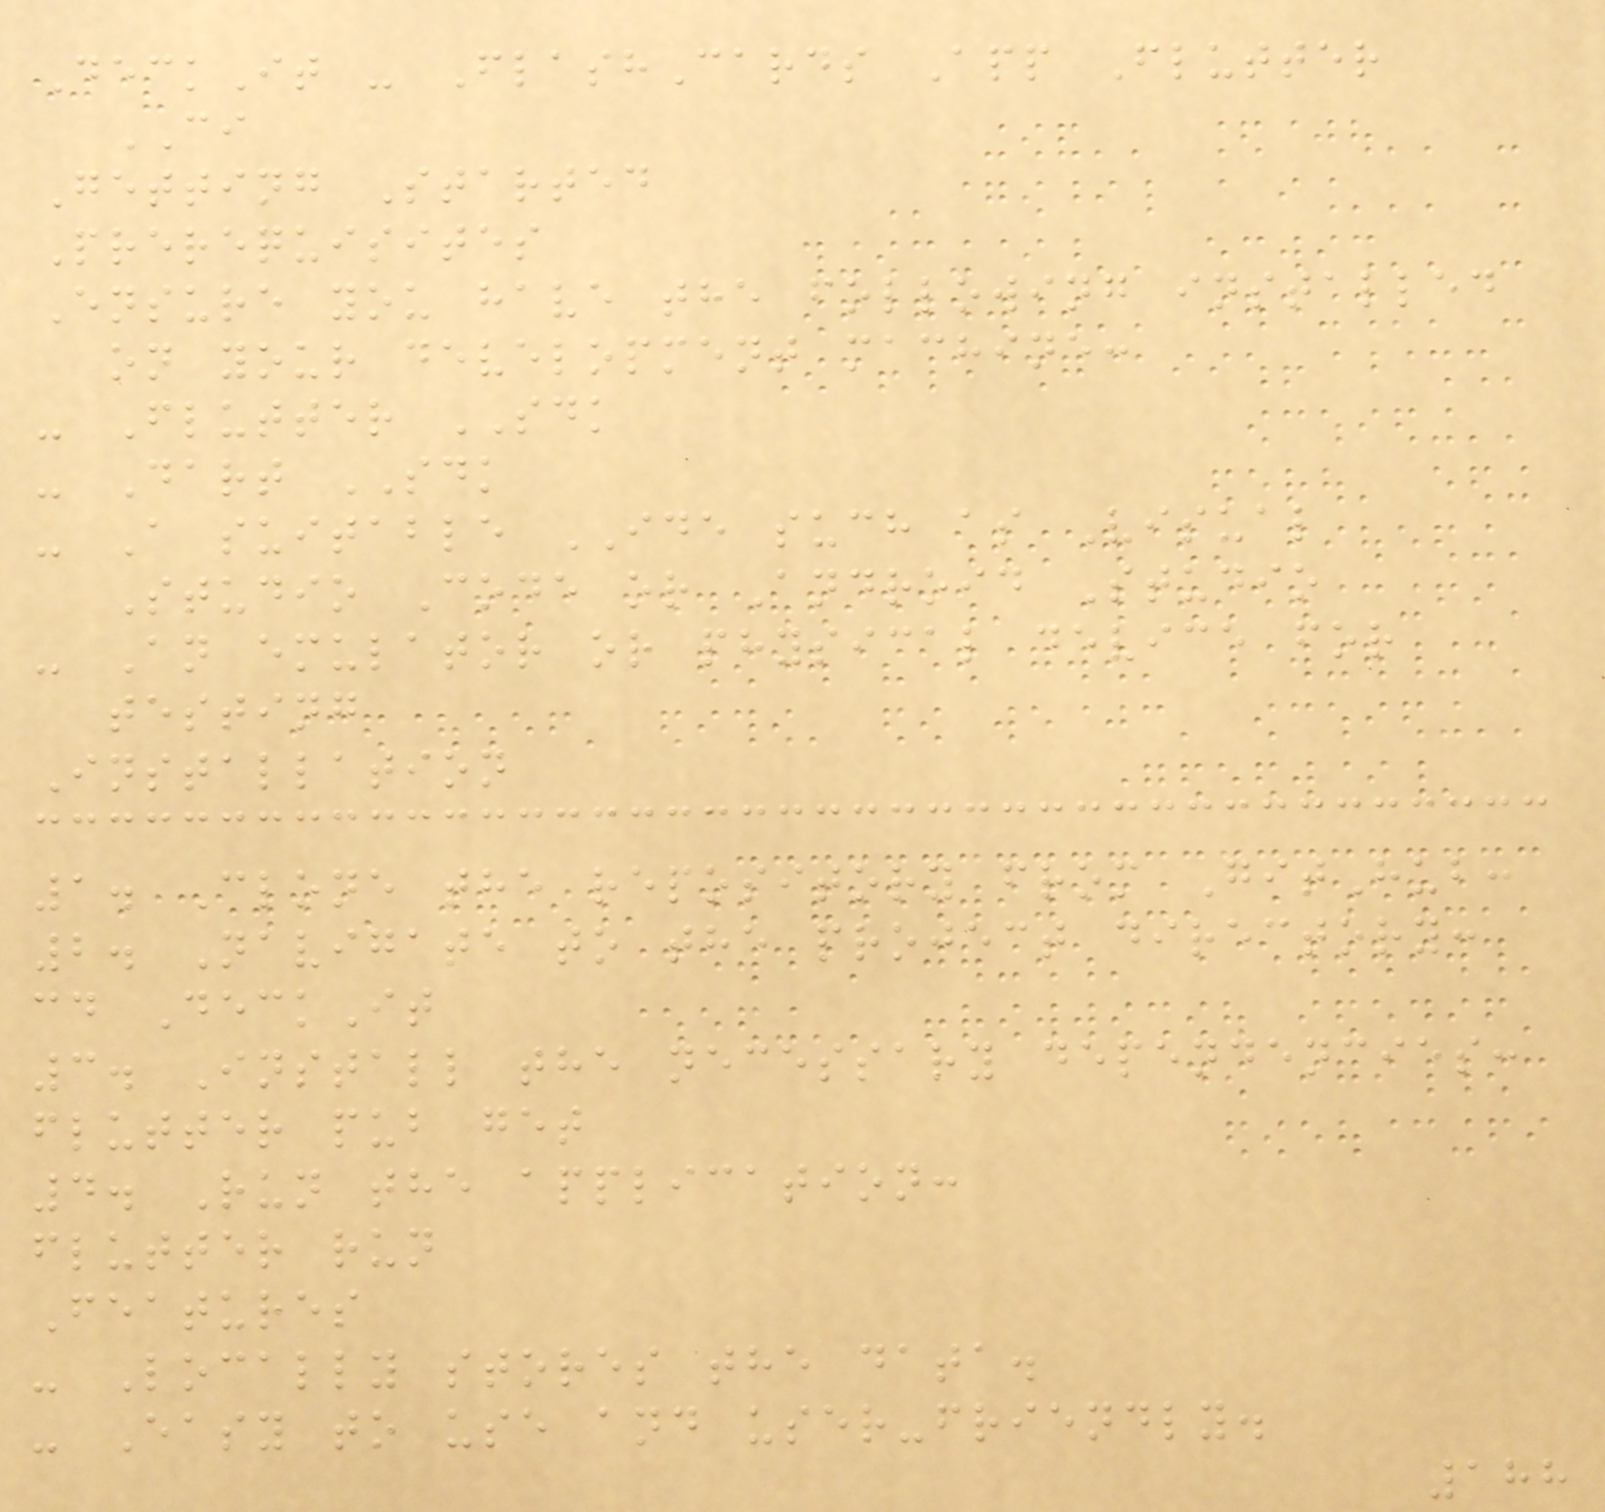DeckIt - FlashCards App Flutter
CI
Getting Started
Prerequisites
Ensure you have the following installed
on your development machine:
- Flutter SDK
- Dart SDK
- A suitable IDE such as Visual
Studio Code or Android Studio
- An emulator or physical device for
testing
Installation
1. Clone the repository from GitHub:
2. Navigate to the project directory:
cd DeckIt
3. Install the necessary dependencies:
flutter pub get
4. Run the application:
flutter run
Features
- Locally stores the data.
- Easy to use and user-friendly.
188
